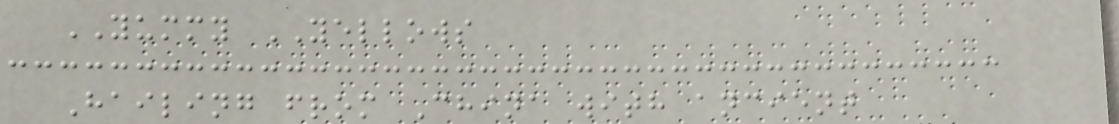YUMMY YELLOWS
Hailing from China with ancient
